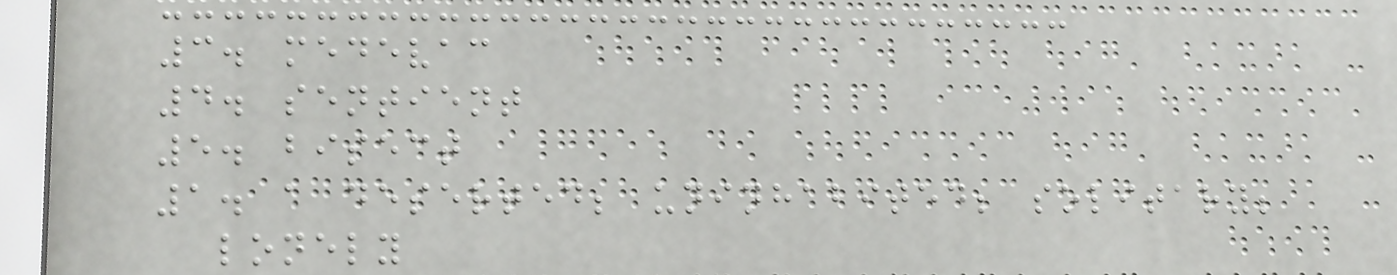3. medevac
4. sentient
5. bisect
1. a deserted; uninhabited; solitary;
lonely
